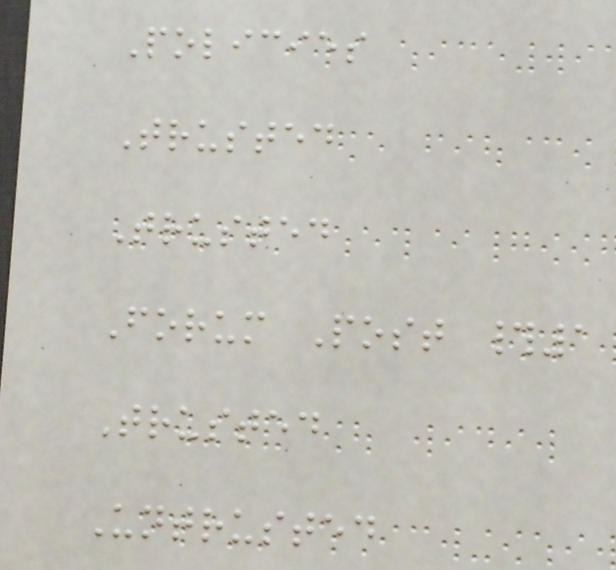Policies
Trusted
Trusted
Forum Post #1
Trusted
Untrusted
